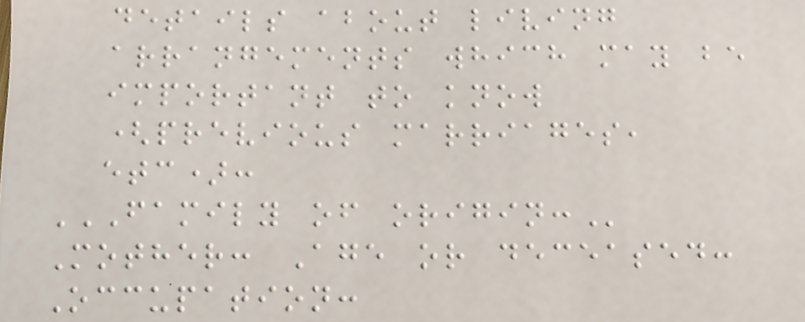details about living
arrangements which may be
important to know
(previous marriages,
etc):
FAMILY OF ORIGIN:
Mother: Age or deceased:
Occupation:
